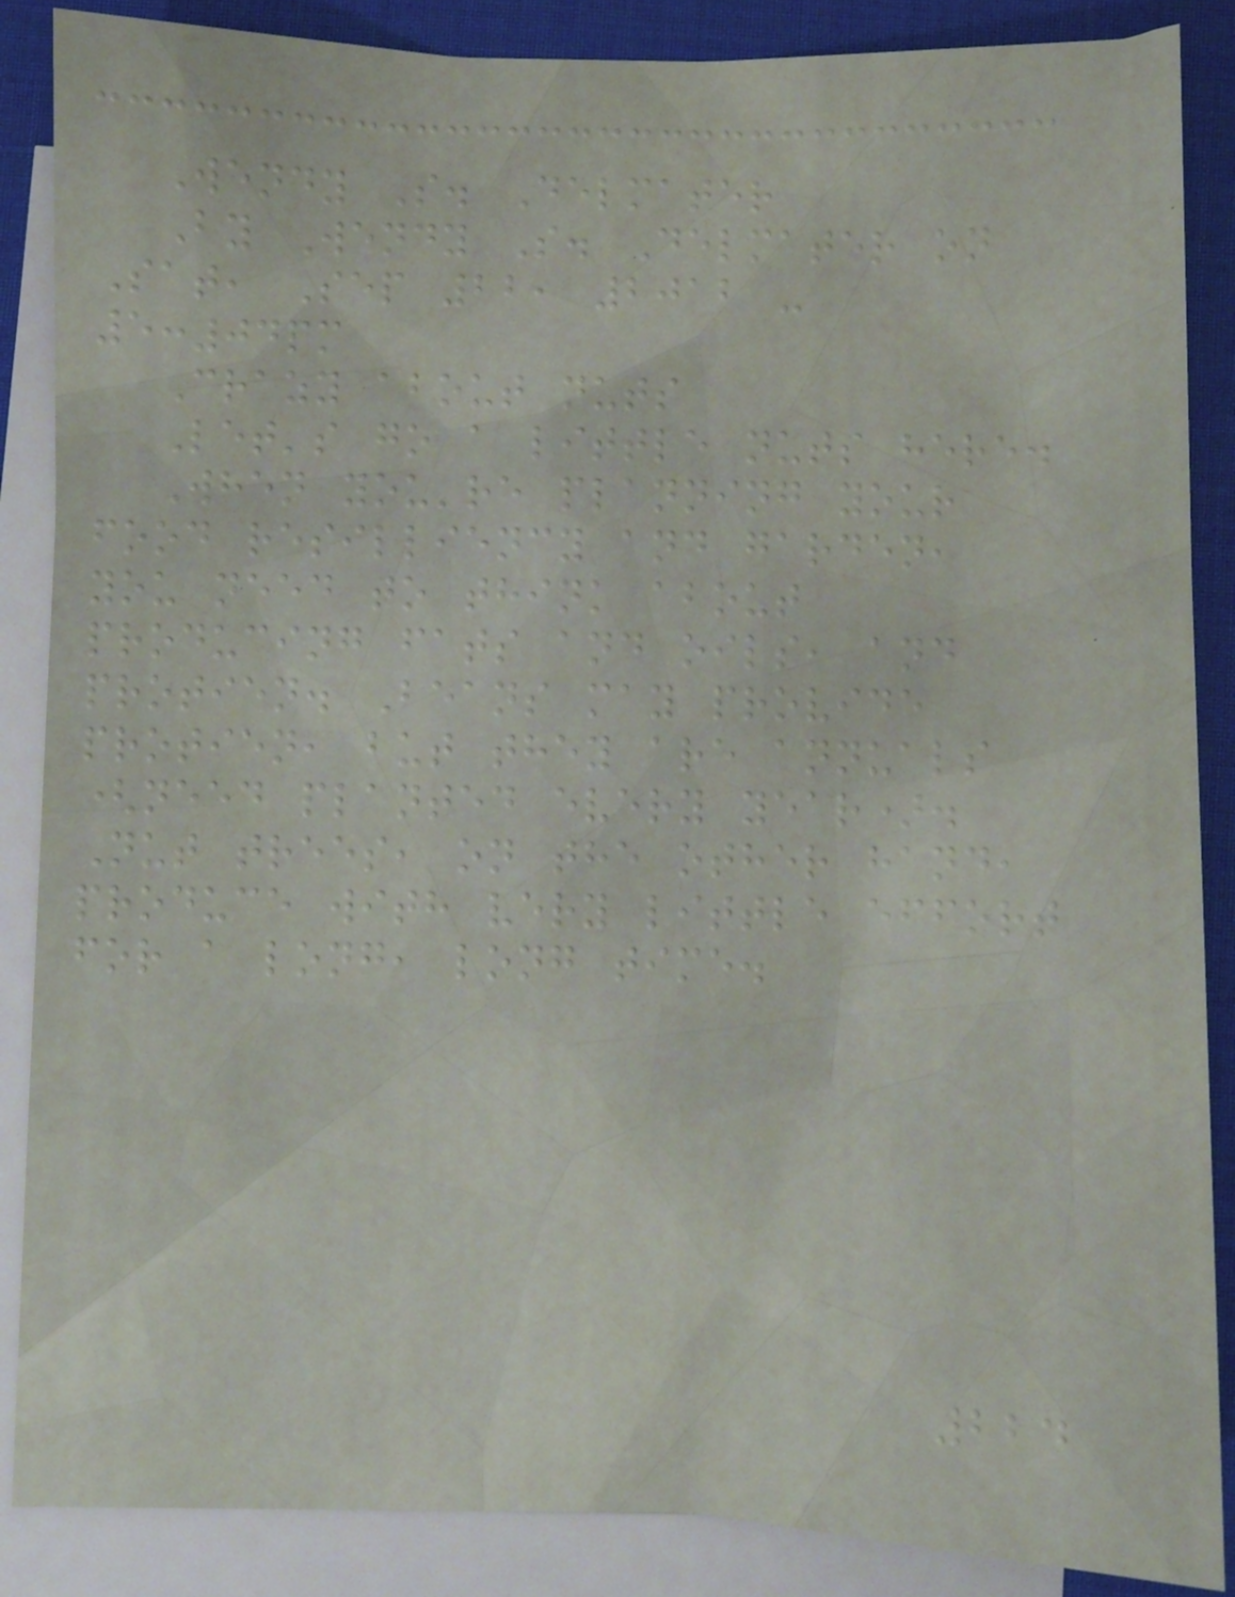Wendy S. Delmater
By Wendy S. Delmater on
Sat, Sep 22, 2012 -
5:04pm
Crazy about nuts
Let's go a little nuts here.
When you're planning your
food resilliency and garden,
you need to think about
producing fats and oils, and
protien. Beans may provide
protien, but they are annuals
(need planted every year).
Nut trees, on the other hand,
produce with very little effort
for a long, long time.
224
